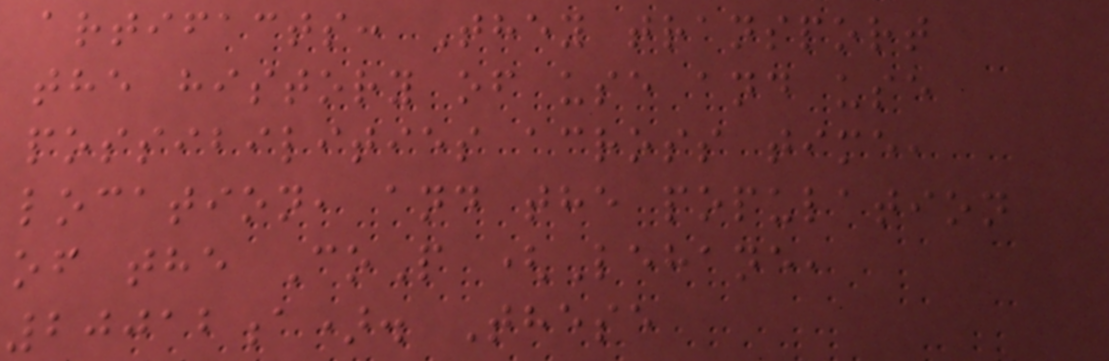artifacts: They transport
the history of use and use
possibilities across time,
location, and the population
of the CoP (Lehane,
20012a). These
